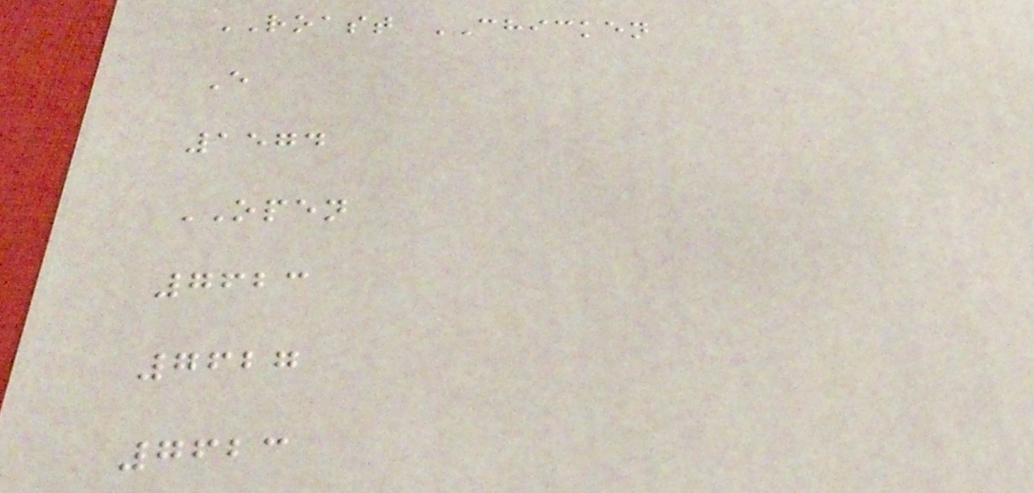ROAST CHICKEN
E
1574
OPEN
7623
7627
7623
